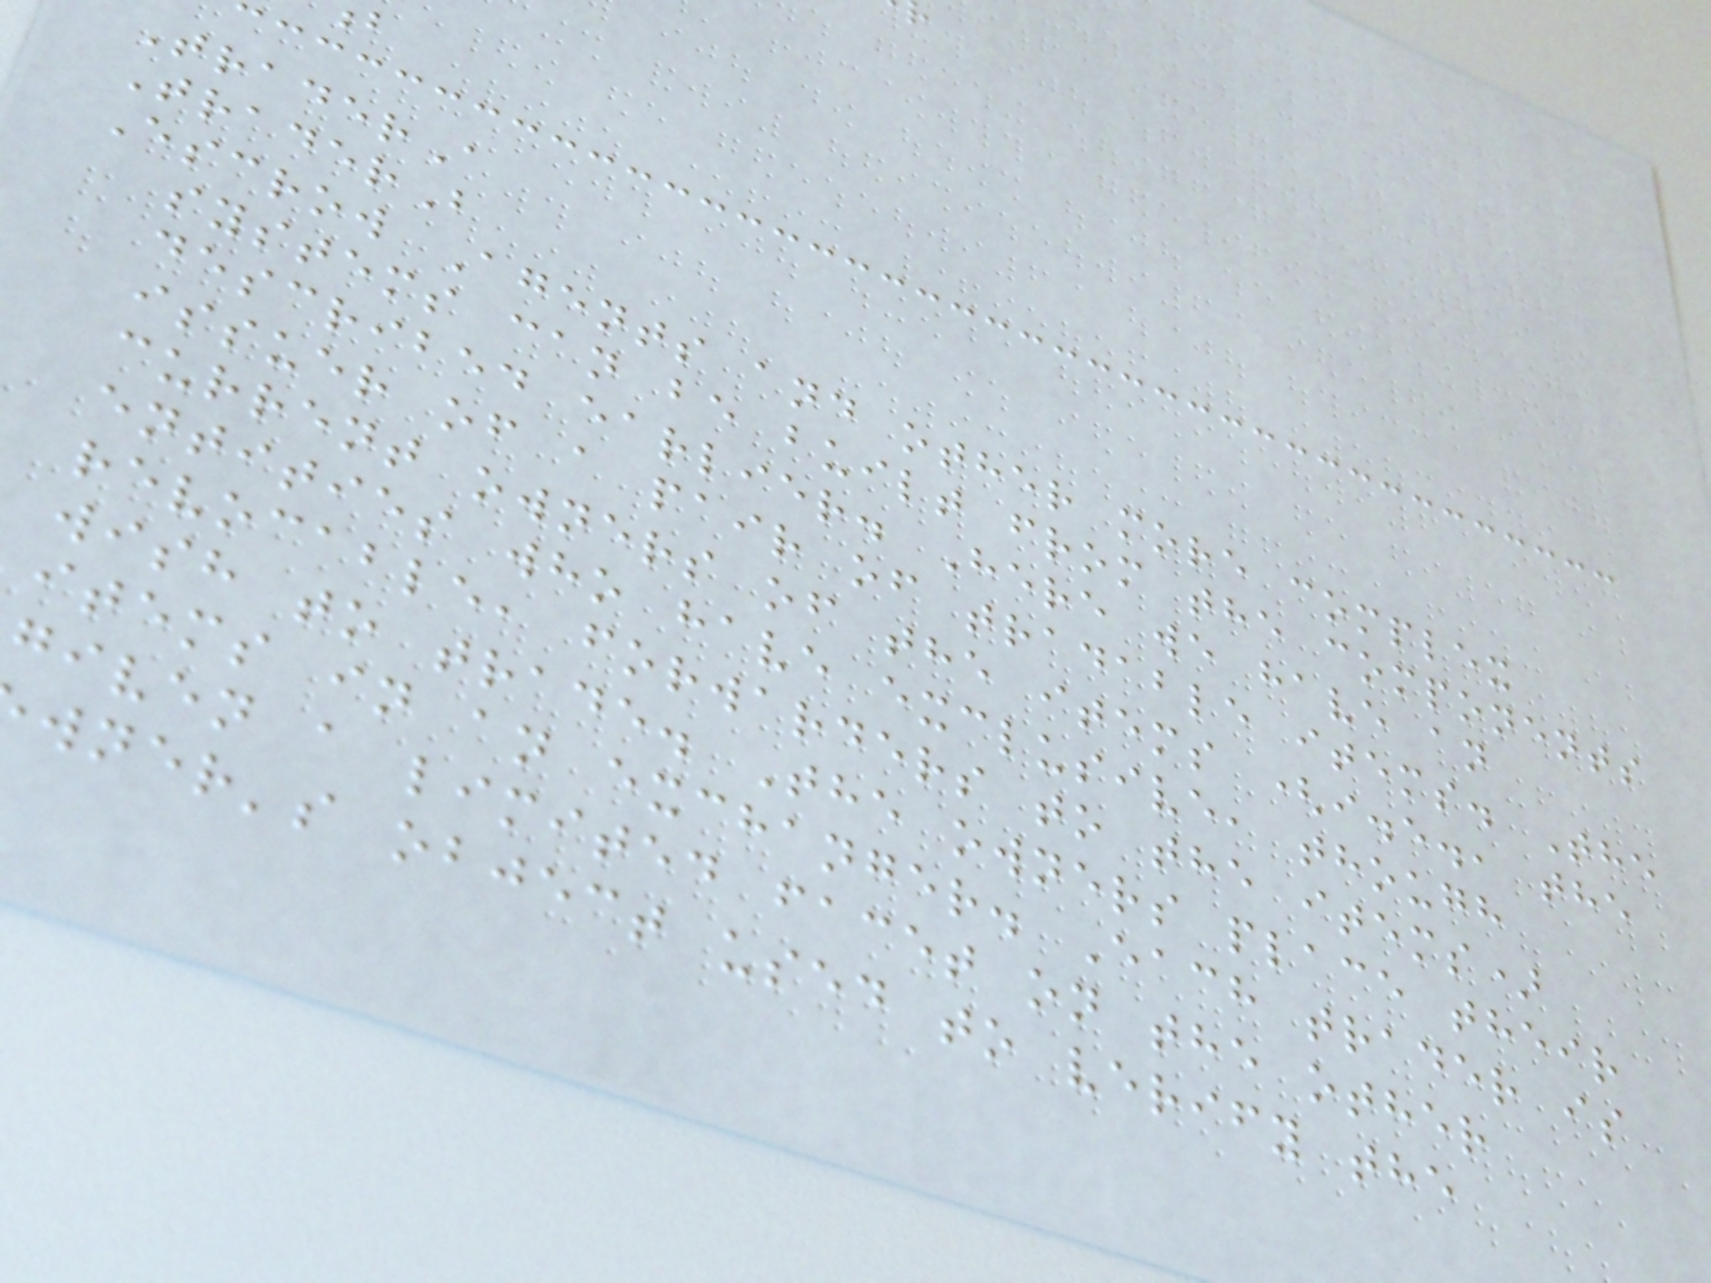TraderA
TraderB
Escrow Agents and other more complex
systems can be built from the components
described earlier. Here we have an
issuer of a pair of tradable items. The
current owners of the items (i.e., the
entities who have exclusive, though
revocable, forwarders to the items)
wish to trade. The owners place their
items in an exchanger. Each trader is
given a limited facet on the other
wner's object used to verify the
